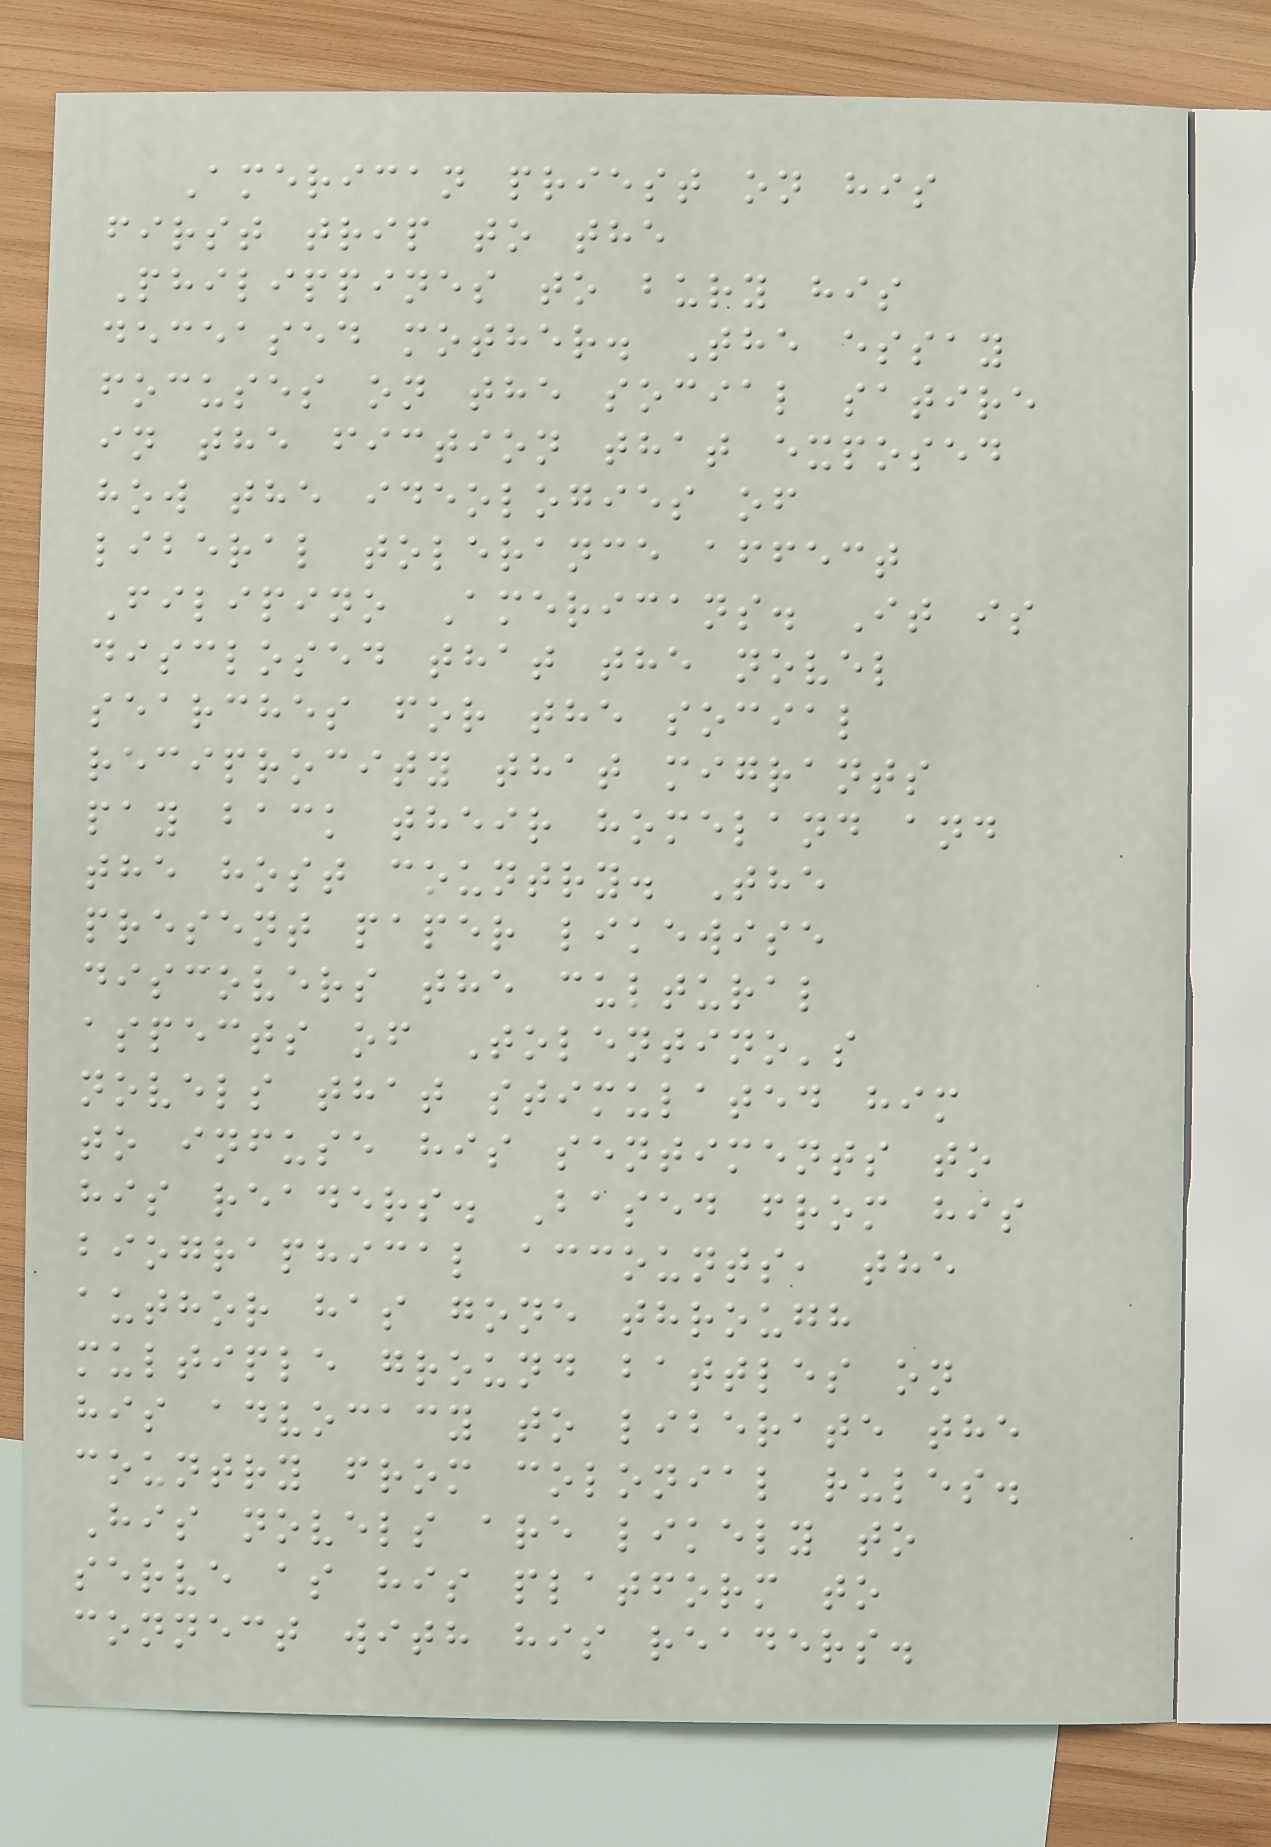American priest on his
first trip to the
Philippines to bury his
deceased mother. The essay
focuses on the social satire
in the fiction that exposed
how the ideologies of
liberal tolerance affect
Filipino Americans. It is
disclosed that the novel
searches for the social
reciprocity that migrants
pay back their homeland and
the host country. The
present paper likewise
discovers the cultural
aspects of Tolentino's
novels that stimulated him
to infuse his sentiments to
his readers. Based from his
biographical accounts, the
author has gone through
multiple ground battles on
his advocacy to liberate the
country from colonial rules.
His novels are likely to
serve as his platform to
connect with his readers.
